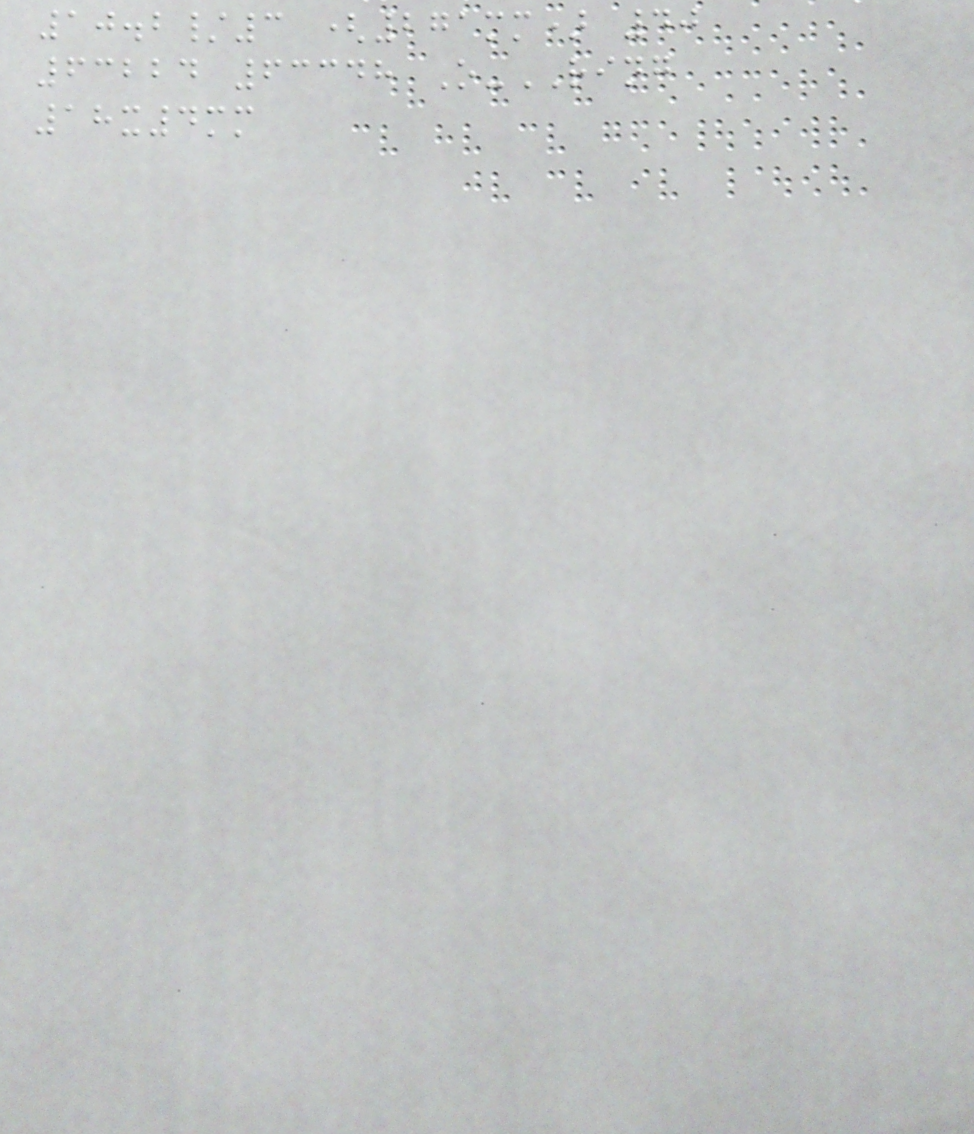10.2/3 (271mm) 40
63224 63348 O-RING
18x4mm
